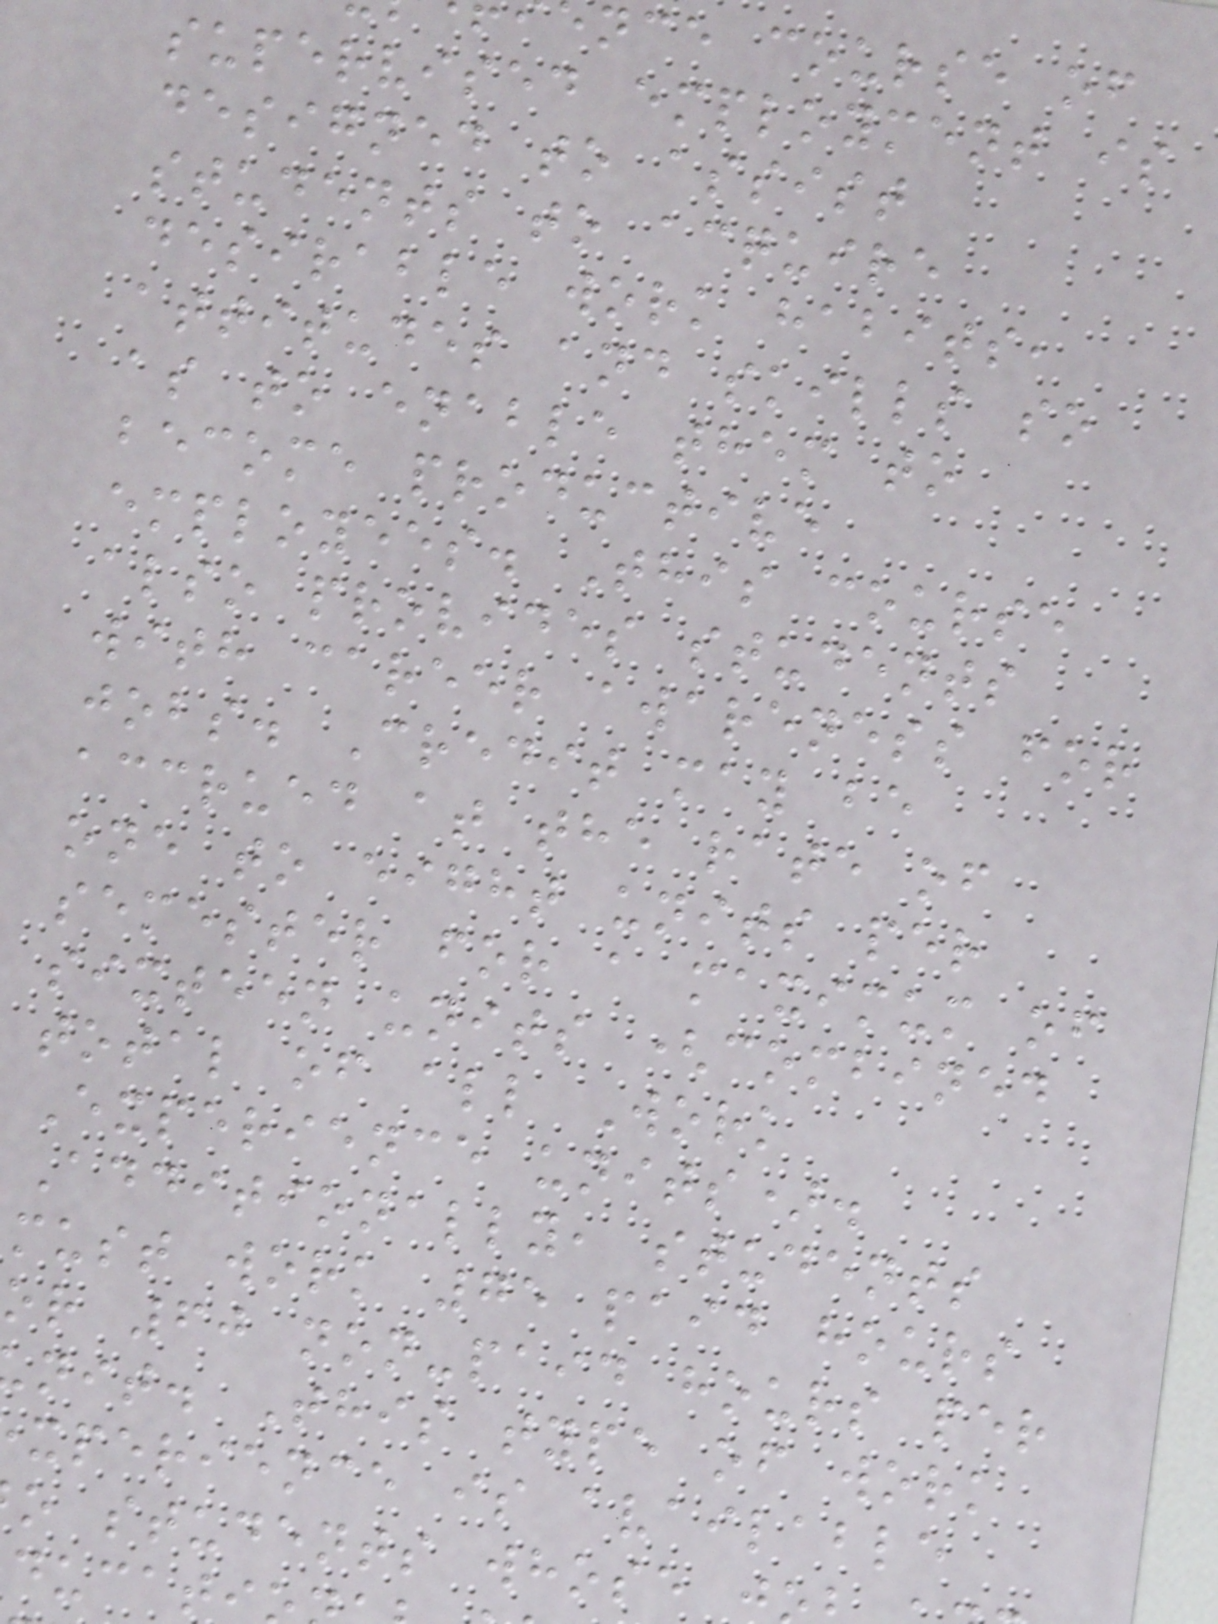nce course of
supervised employment is
designed to assist
students to acquire
desirable work habits,
attitudes and skills so
as to enable them to
become productive
employees. This course
also provides students
with career awareness for
jobs. Credit may be
accrued at the rate of
one to eight units per
semester for a maximum of
sixteen units (combined
total of all Work
Experience units).
Additionally, students
must work 75 paid hours
or 60 non-paid hours per
nit. This type of work
xperience is available
o students whose j
